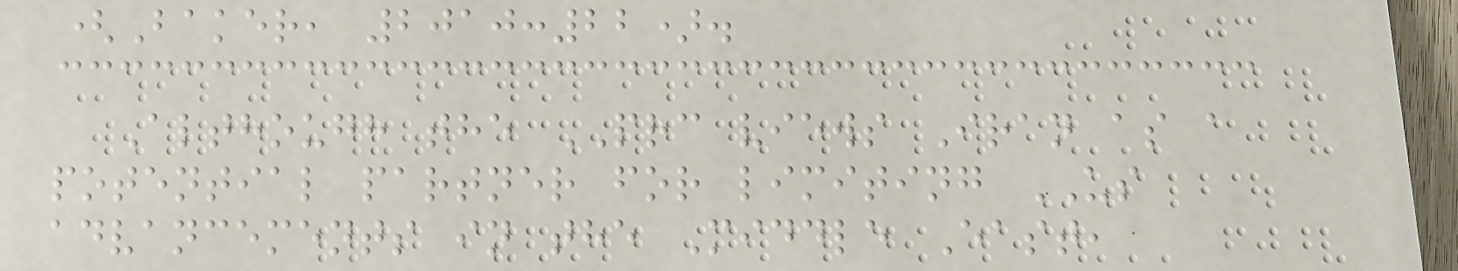(Baker, 2010:22).
Although the PRC views Iran as a
potential partner for limiting US
advancements in the Middle East,
